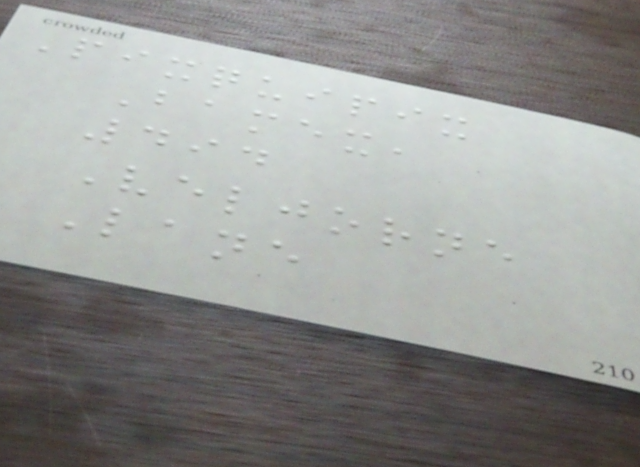Pixquipix
Bamex,
494
Veljorne
Lane
